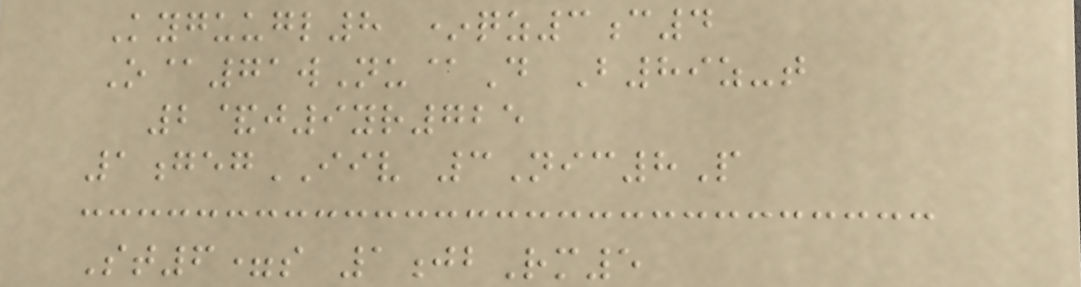Kyguugl8 *qz3c4
O@71wNu@D B89z-t
2&j9yr725
1gegIIV 3Nic8P
St6=s 1jbRm5
